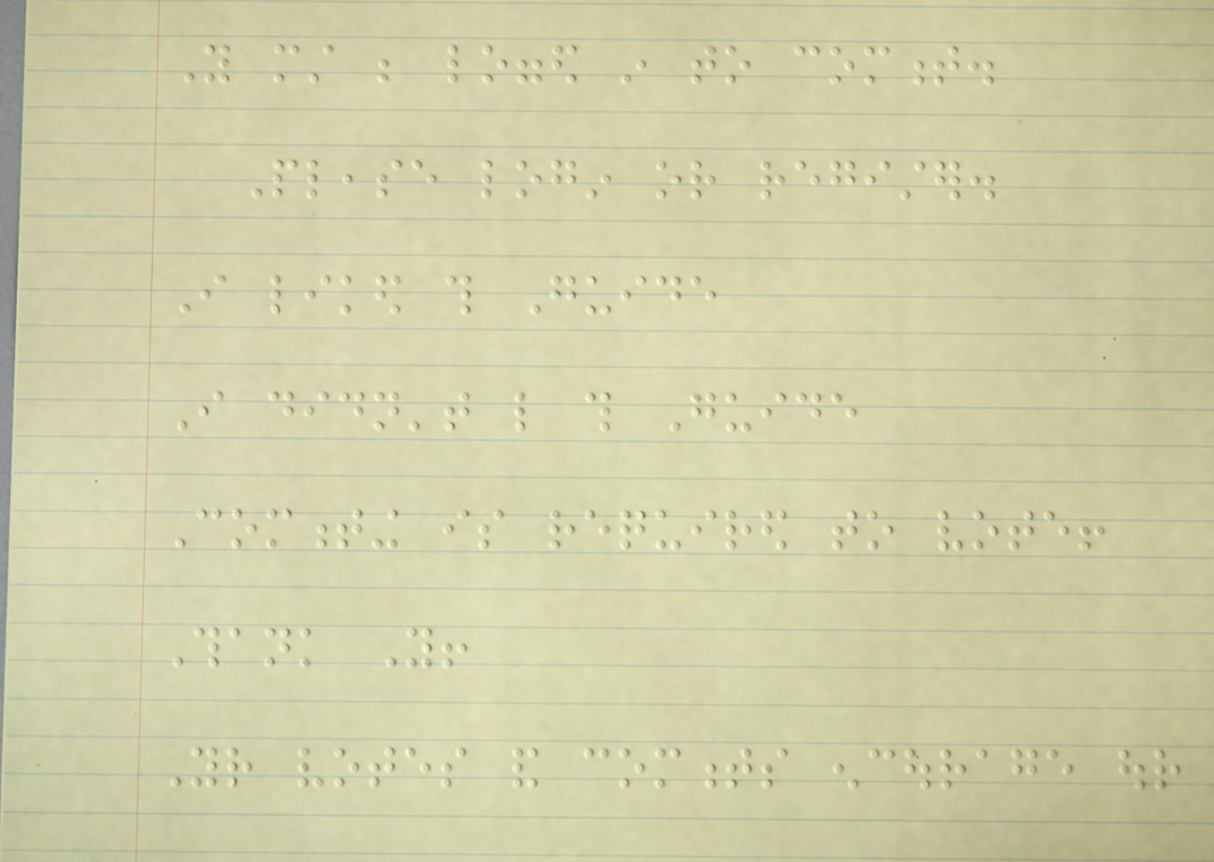You must be logged in to comment.
Please login or register.
I liked this Guide
I didn't like this Guide
Commenting is required to vote!
Thank You!
Your votes and comments encourage our
